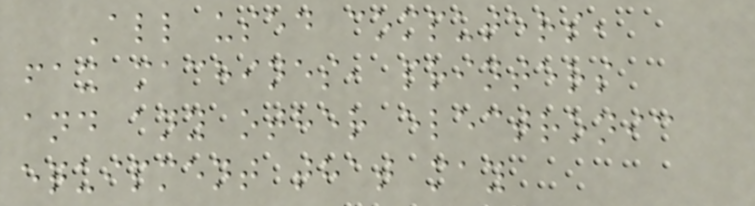All used computers,
fax machines, printers
and any other electronic
equipment that may
